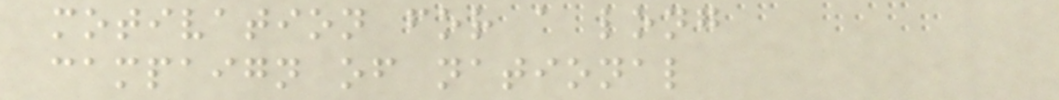motivation for a long
campaign of national
